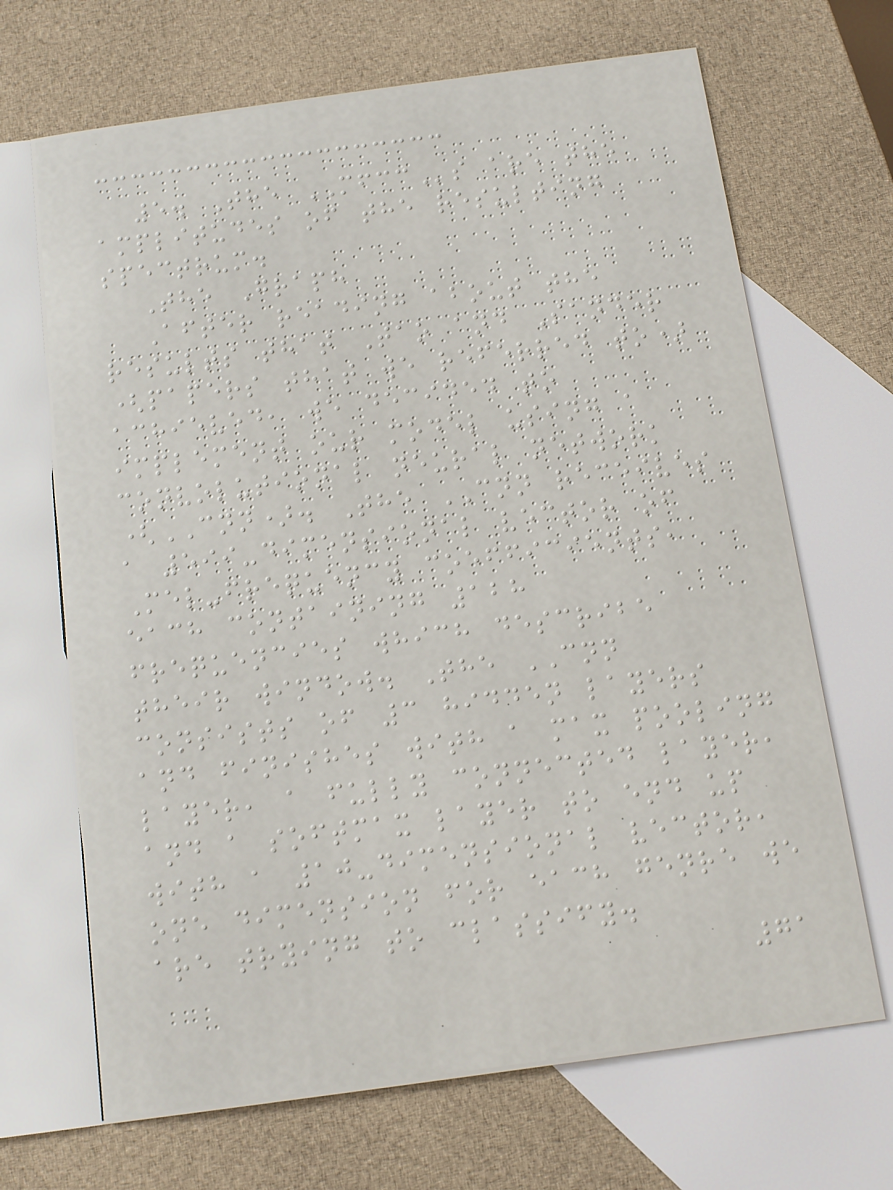5. The MFCCs are the
amplitudes of the resulting
spectrum.
The Graph
After reading about the
results that Tao and Sander
(papers that we referred to)
achieved, we decided to
implement our model using a
convolutional neural network
(CNN). The CNN receives
a 599-dimensional vector of
Mel-frequency coefficients,
each containing 128
frequencies which describe
their window. The CNN
consists of 3 hidden layers
and finishes with a max pooling
layer, a fully connected layer,
and a softmax layer to end up
with a 10-dimensional vector,
one dimension for each genre we
are trying to classify.
71
